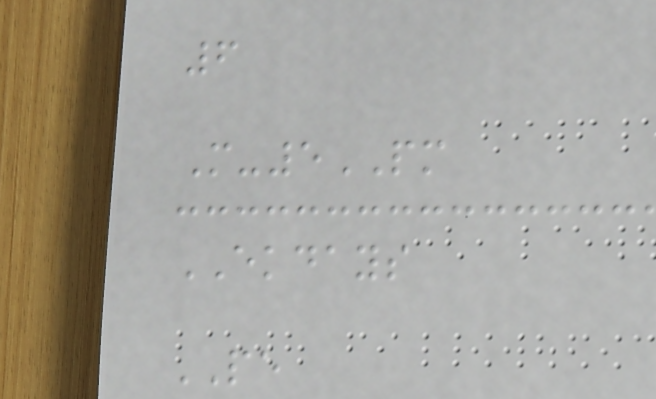6
M-5PM
EKDAYS
PE
